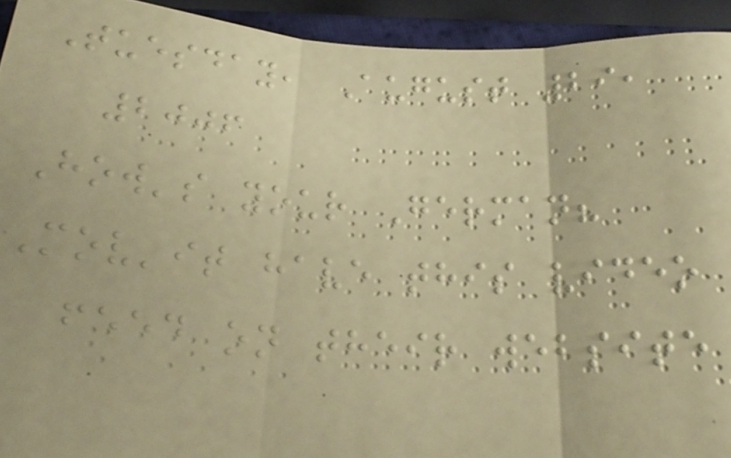Tuesday, August 29,
2006
How's your German?
Mov'it have this video
feed on their website
